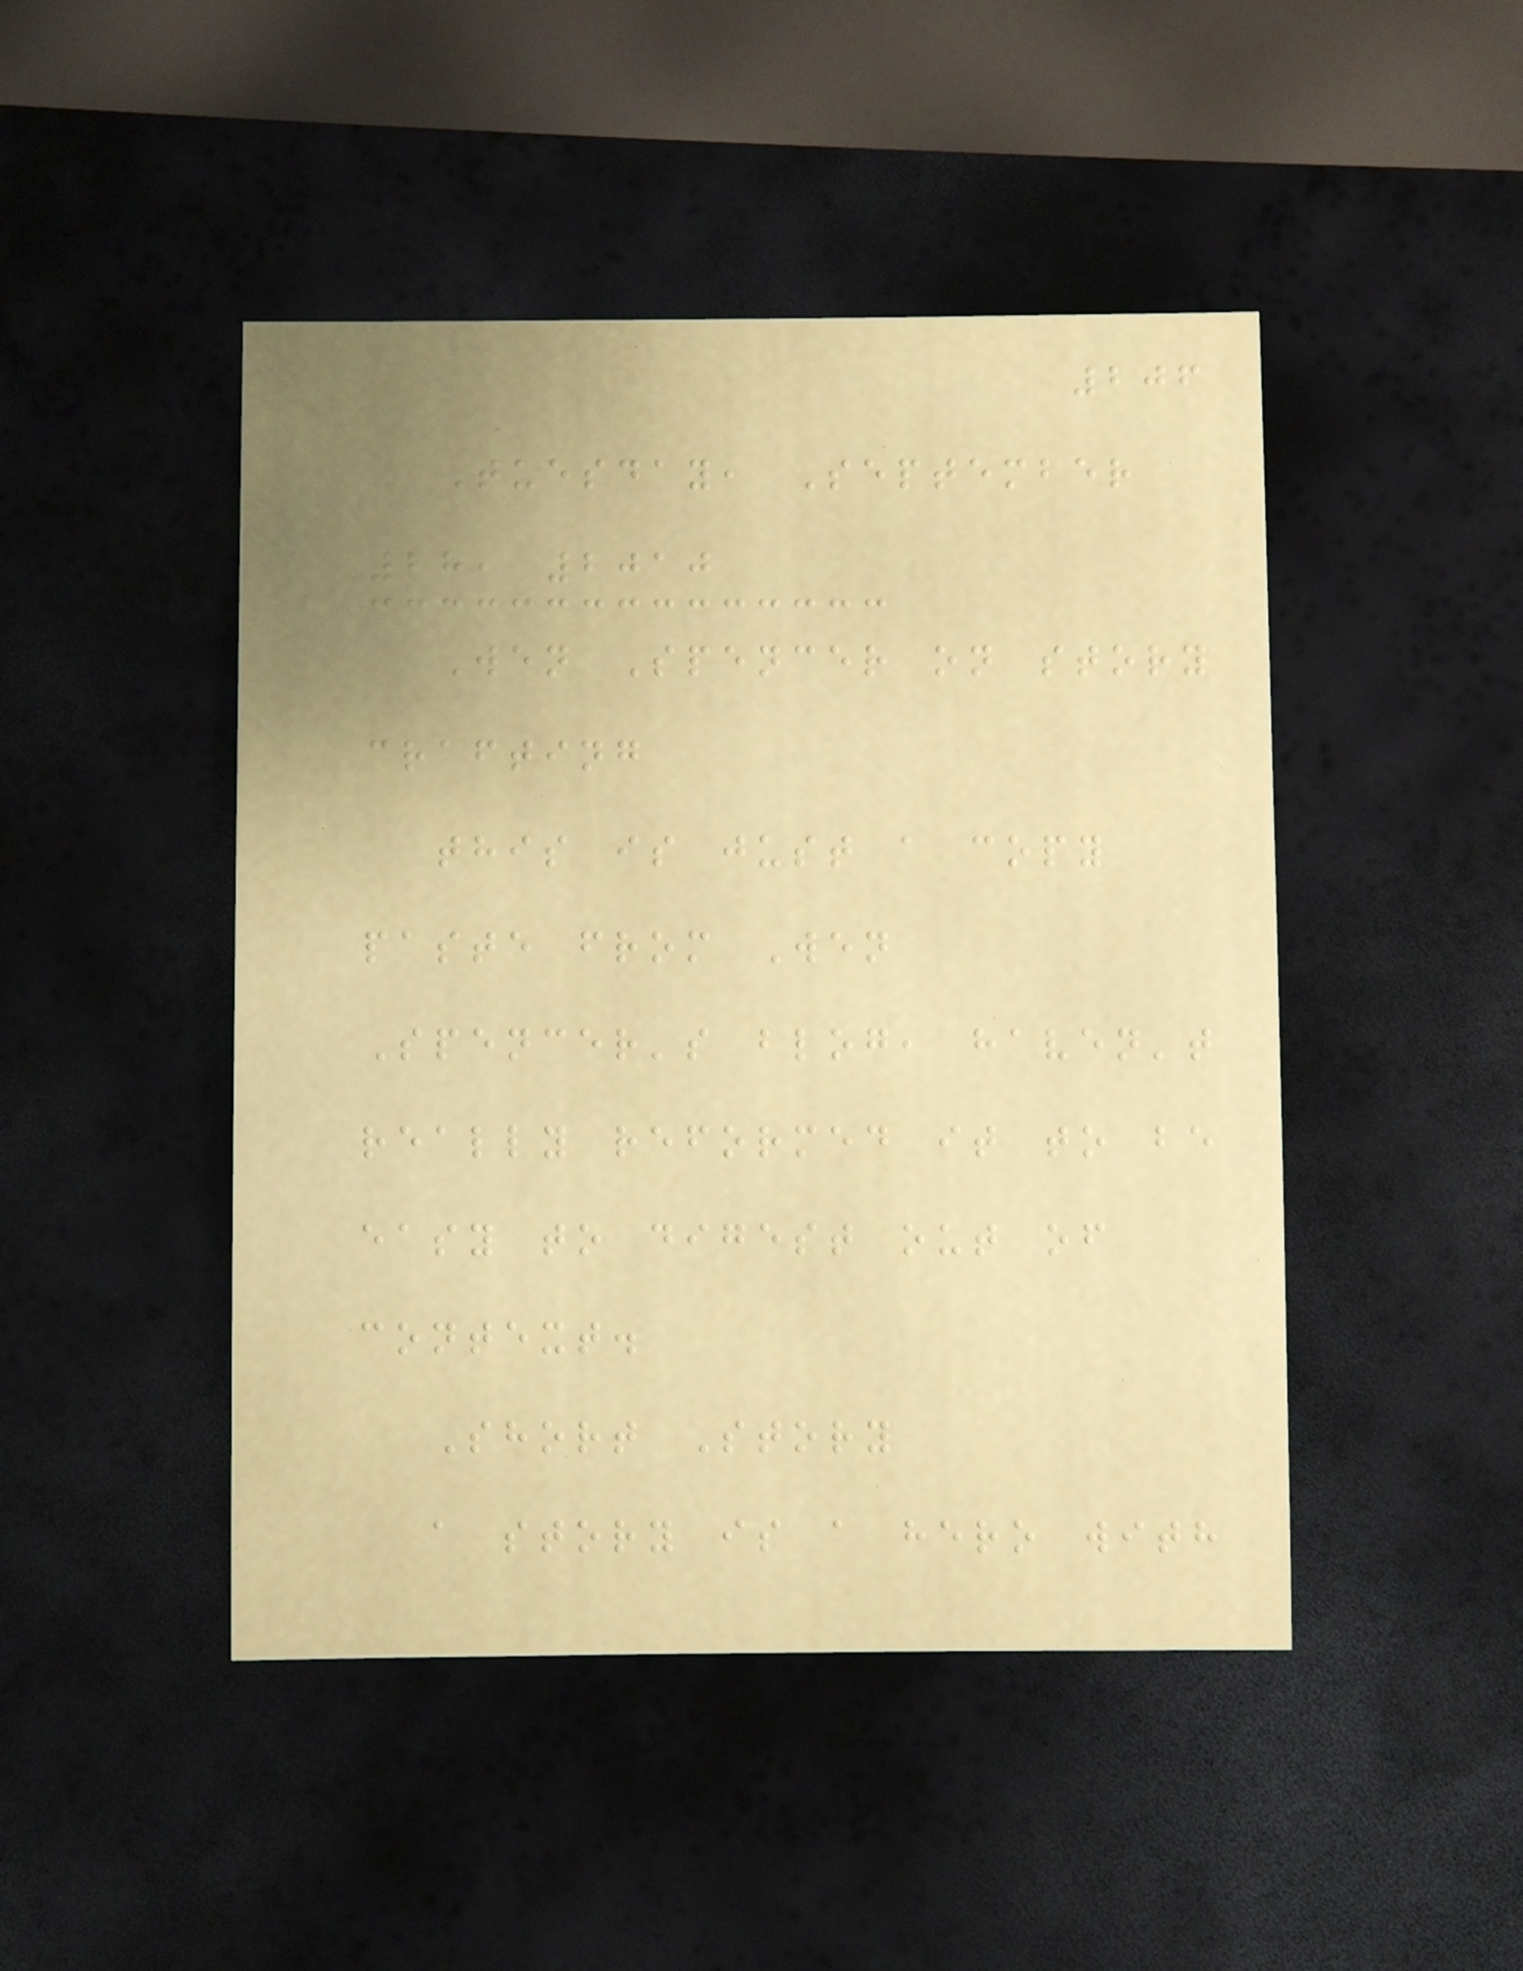206
Tuesday, September
28, 2010
Wen Spencer on story
crafting
this is just a copy
paste from Wen
Spencer's blog, haven't
really reformed it to be
easy to digest out of
context.
Short Story
a story is a hero with
